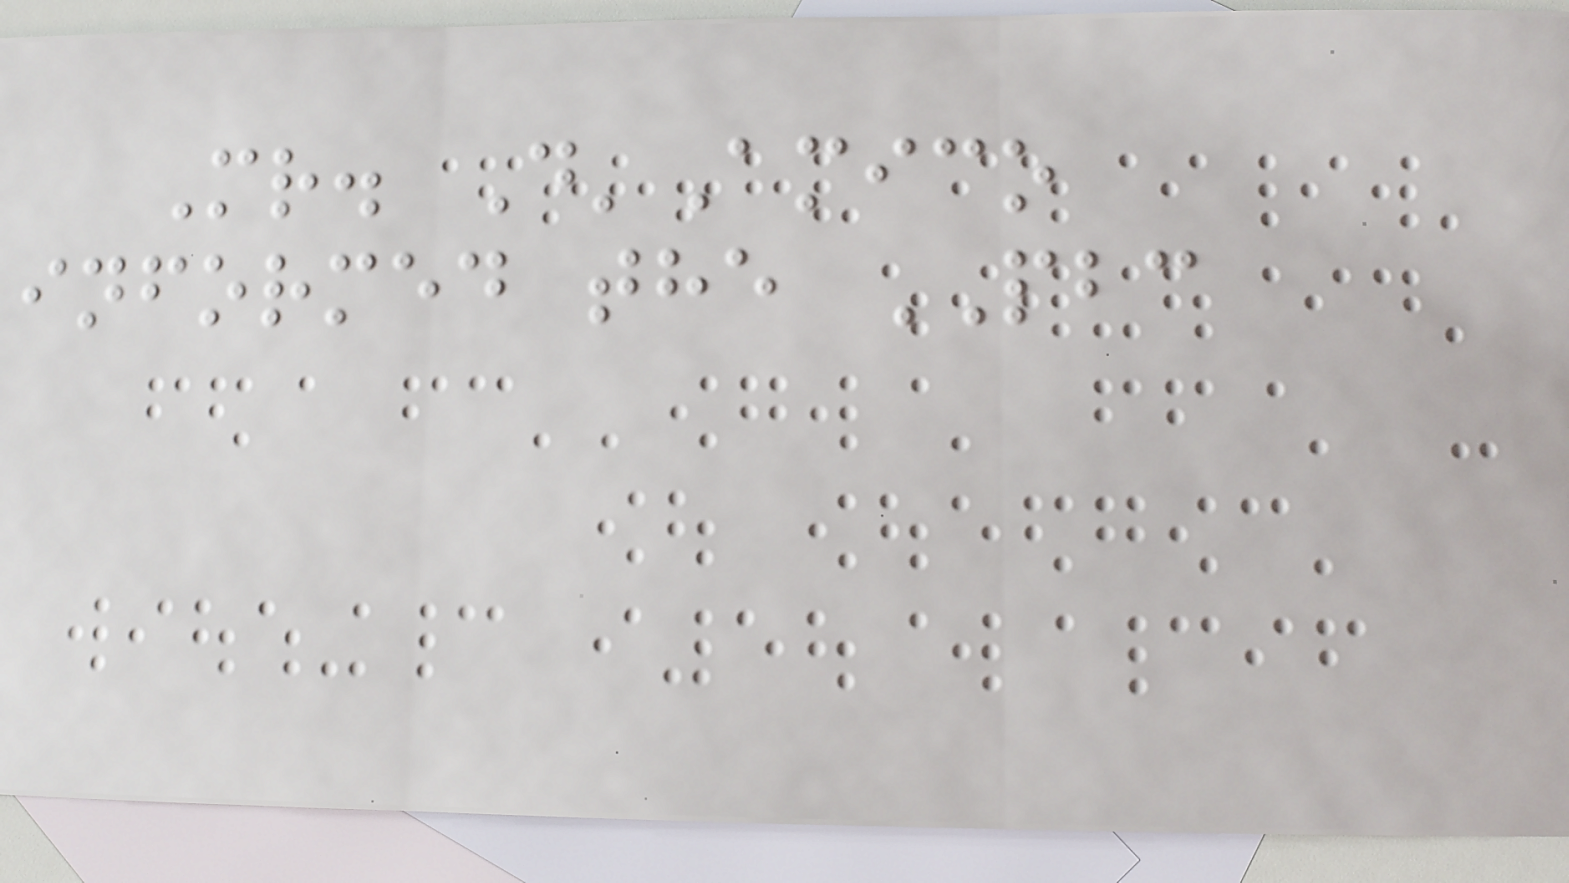Mr. D'Amico
informed the PBC
